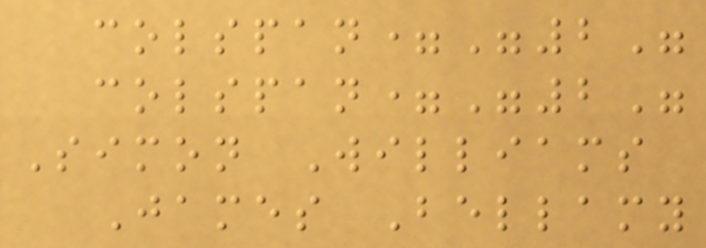colspan="2"
colspan="2"
Simon Williams
James Bellamy
